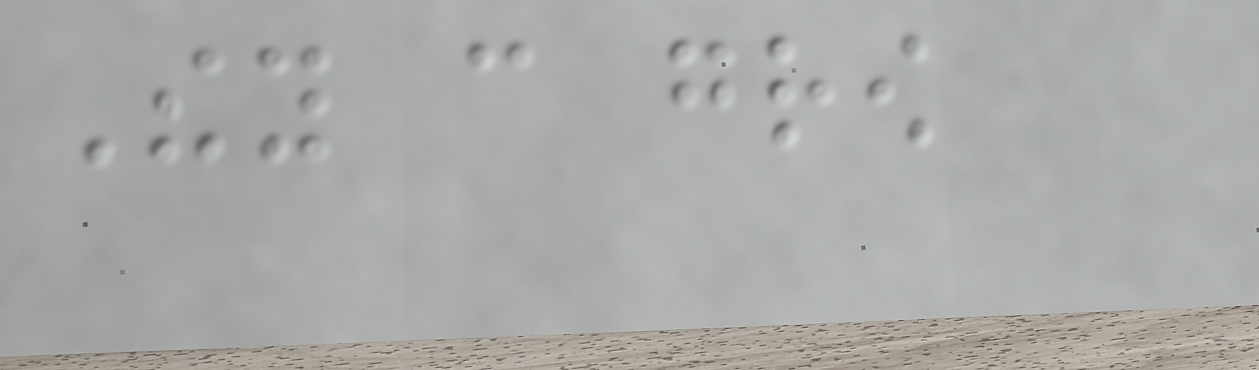They can grow
